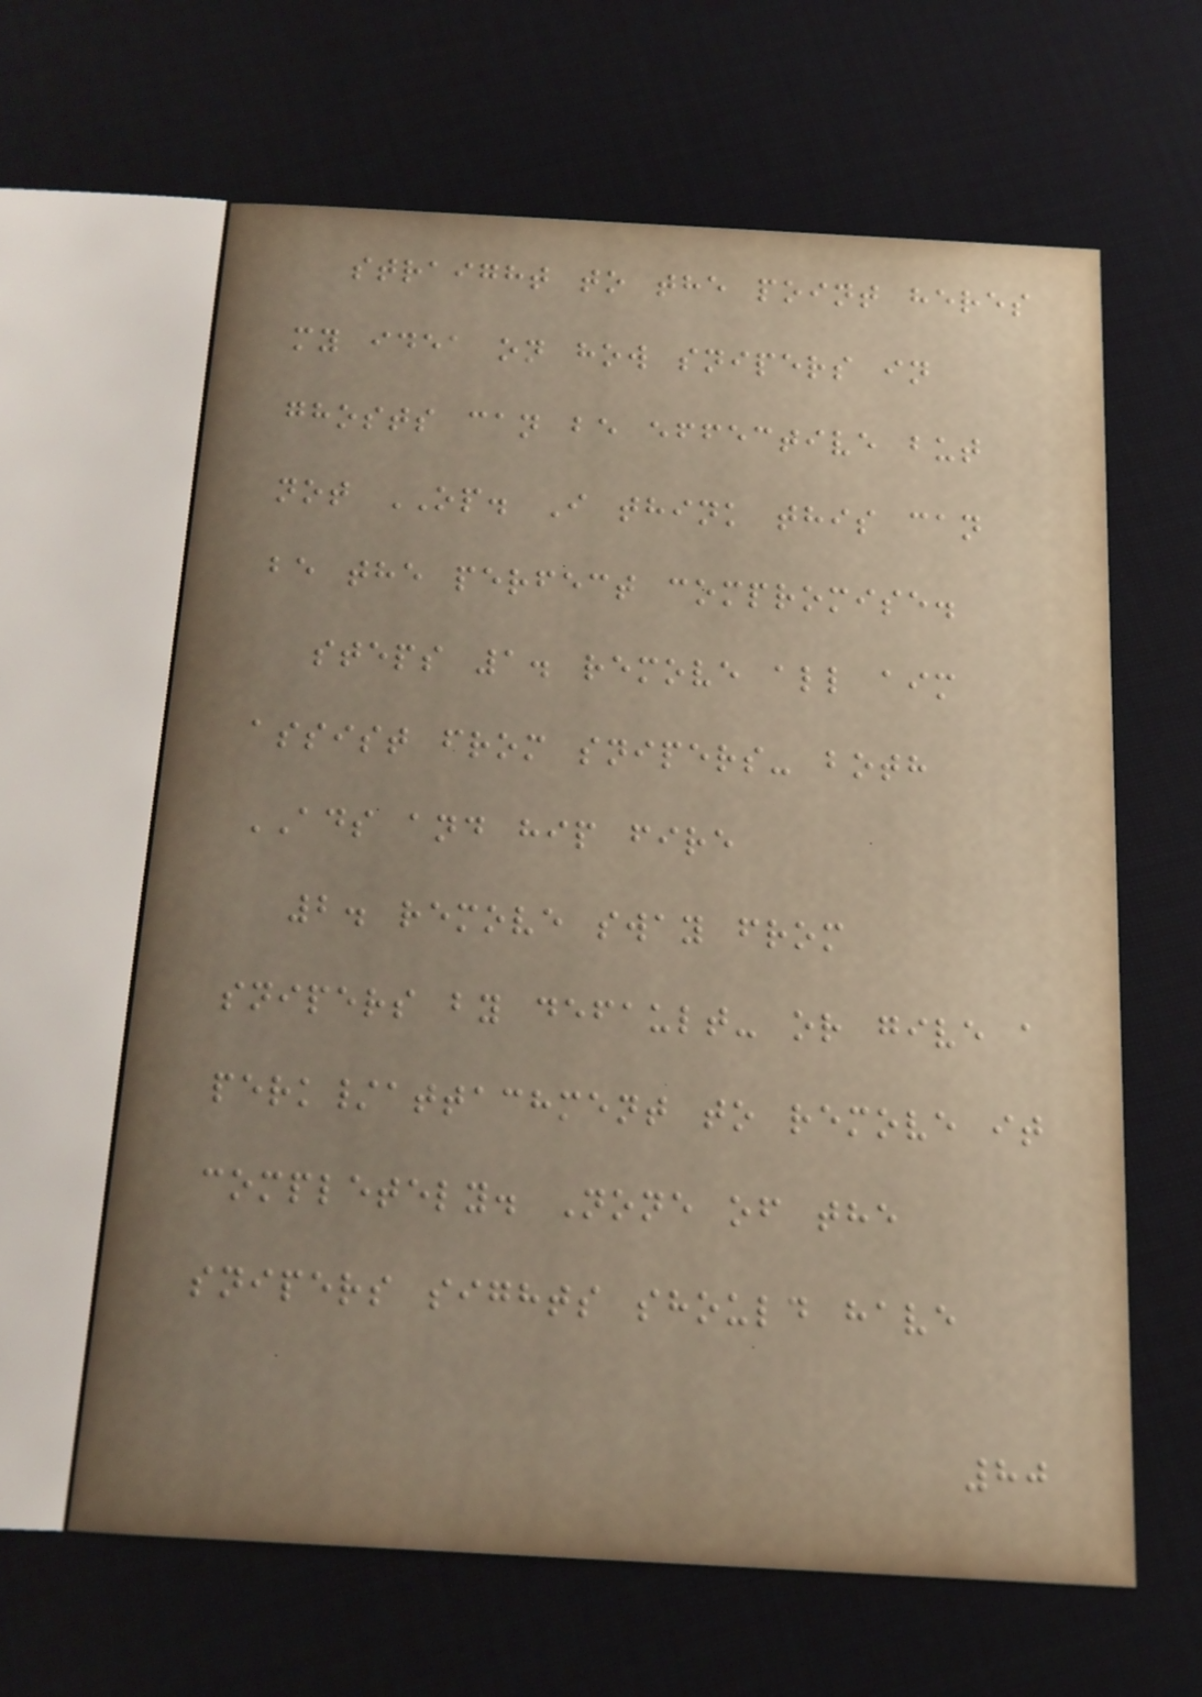straight to the point heres
my idea on how snipers in
ghosts can be effective but
not OP. I think this can
be the perfect compromise.
steps 1. remove all aim
assist from snipers- both
ADS and hip fire
2. remove sway from
snipers by default- or give a
perk/attachment to remove it
completely. None of the
snipers sights should have
80
